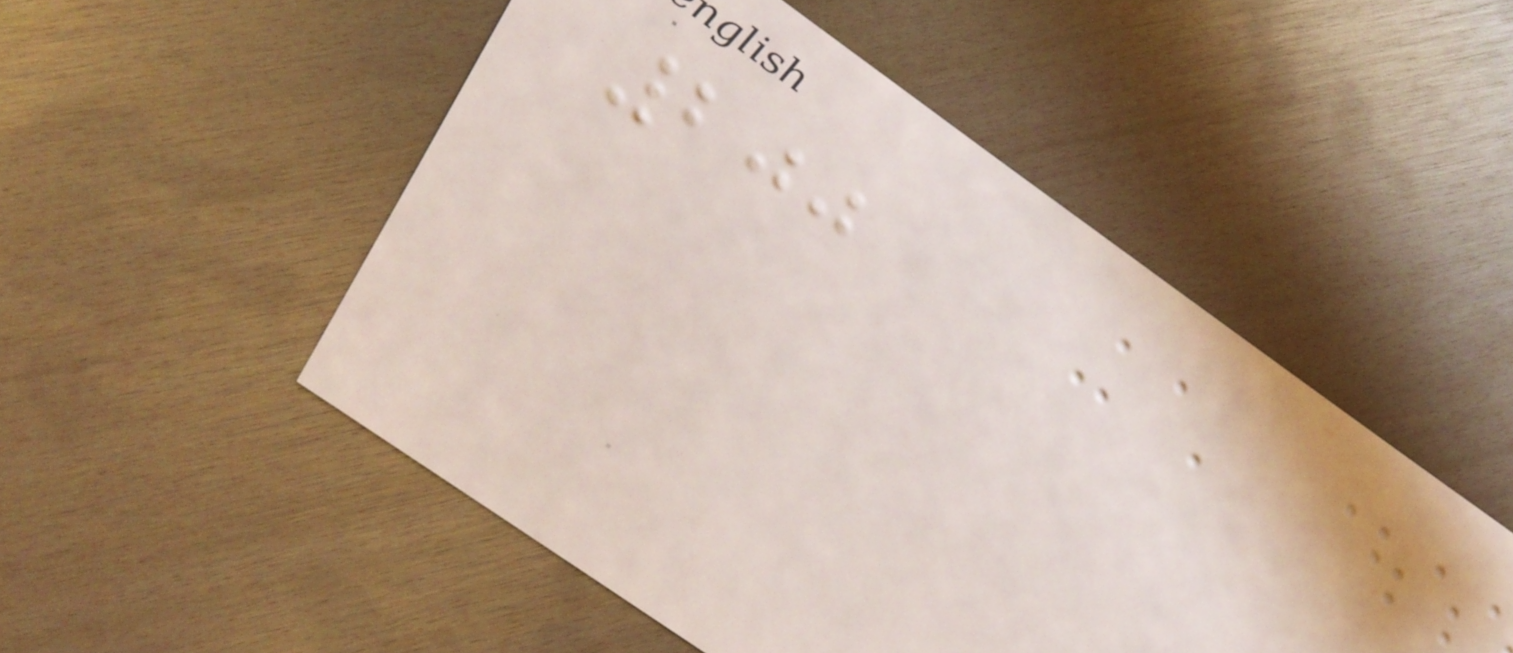200
